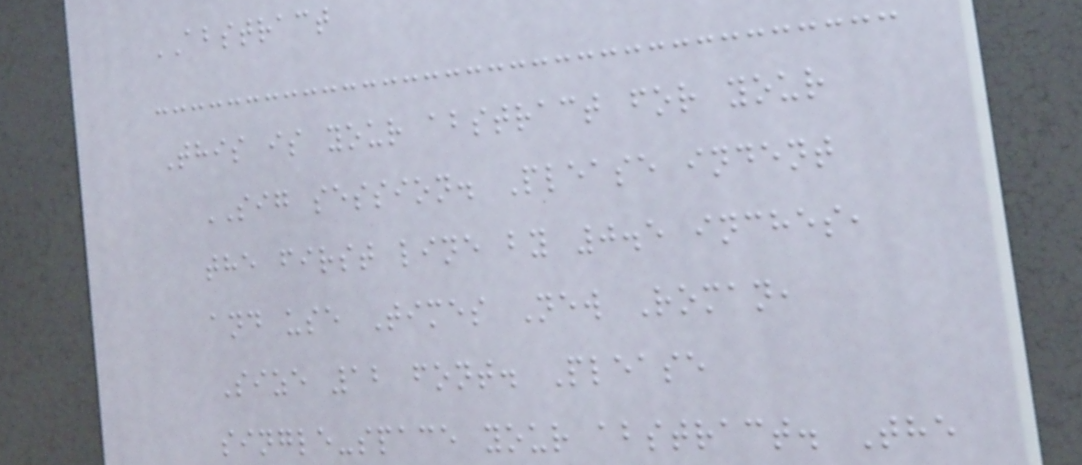ABSTRACT
This is your abstract for your
SIG session. Please indent
the first line by 0.5 inches,
and use Times New Roman,
Size 12 font. Please
single-space your abstract. The
